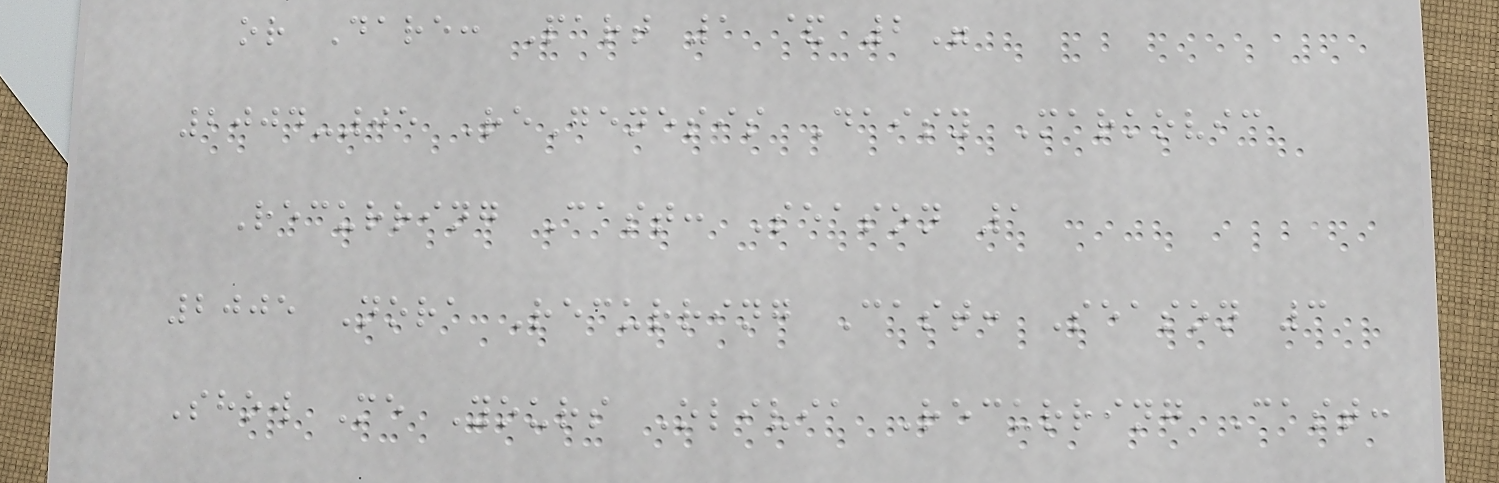or Dare: Part 1 & 2"
2004-05 ReGenesis Daisy Markovic
Recurring Cast: Season 1
2005 Nora Recurring Cast: Season 3
Show Me Yours Olivia Recurring Cast:
